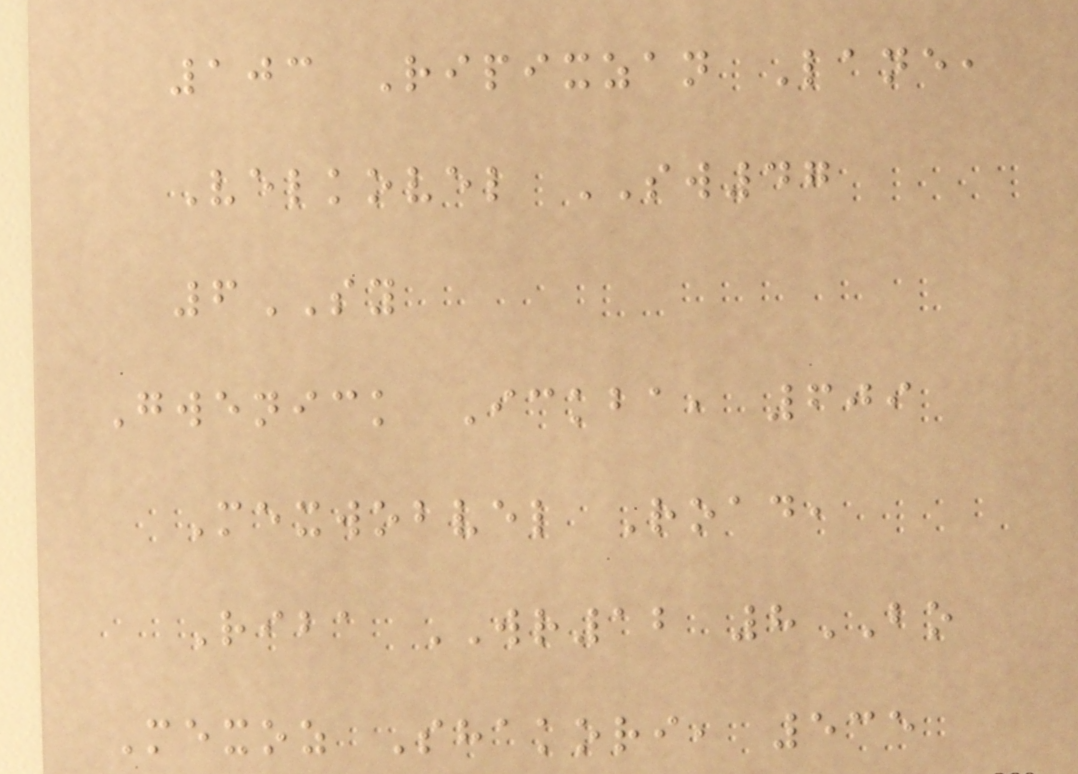103 Ripixzan Lane,
Velkovel SW47
6SY
Gwenick Ickba, 609
Mexwobvel Road,
Riba WR12 8BO
Mexoz Shakori, 535
